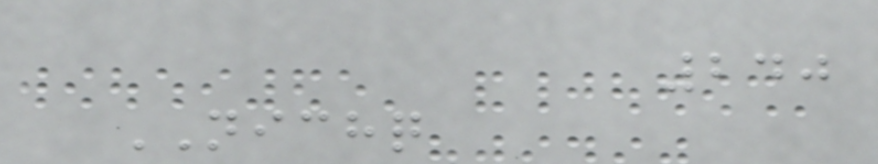240
NICHQ
